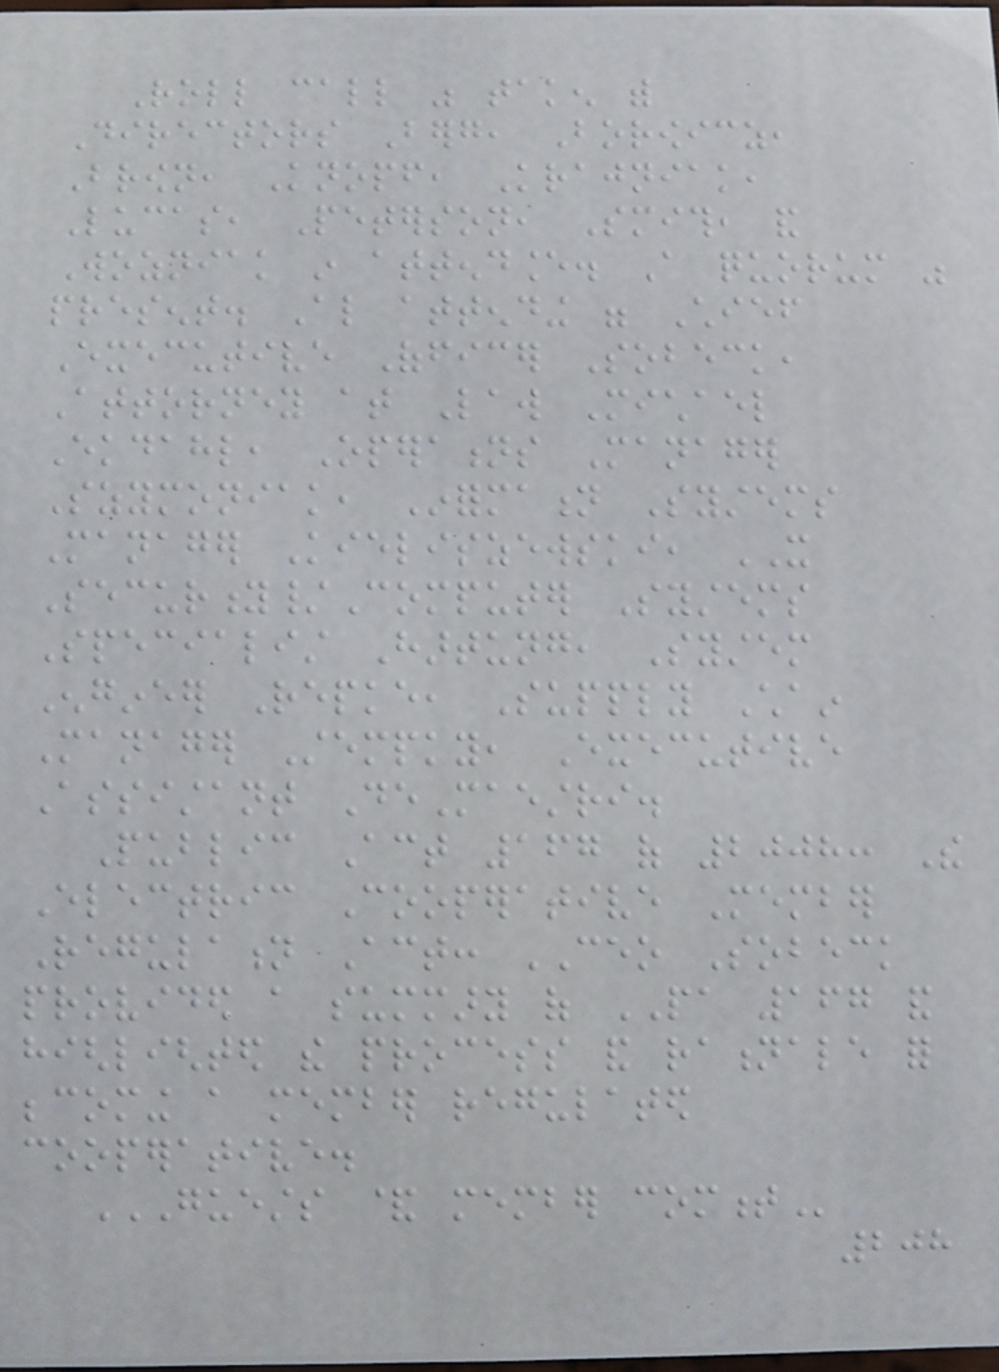Roll call was taken with
Directors Berg, Borowicz,
Brown, Knopf, Krajniak,
Lucas, Peterson, Smith, and
Wozniak in attendance. A quorum was
present. Also attending were Chief
Executive Officer Sobeck,
Attorney at Law Michael
Ekdahl, Operations Manager
Szymoniak, Information Systems
Manager Kieliszewski, IT
Security/Computer Systems
Specialist Hartung, System
Engineer Repke, Supply Chain
Manager Stempky, Executive
Assistant DeMaestri.
Public Act 167 of 2008: The
Electric Cooperative Member
Regulation Act: CEO Sobeck
provided a summary of PA 167 and
highlighted the process and rationale for
becoming a member regulated
cooperative.
GUESTS & MEMBER COMMENT
208
